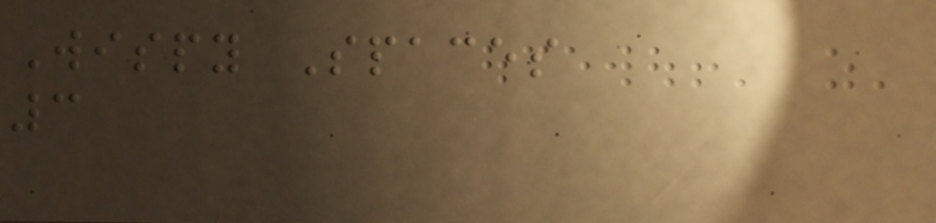Wispy Spaces
3
